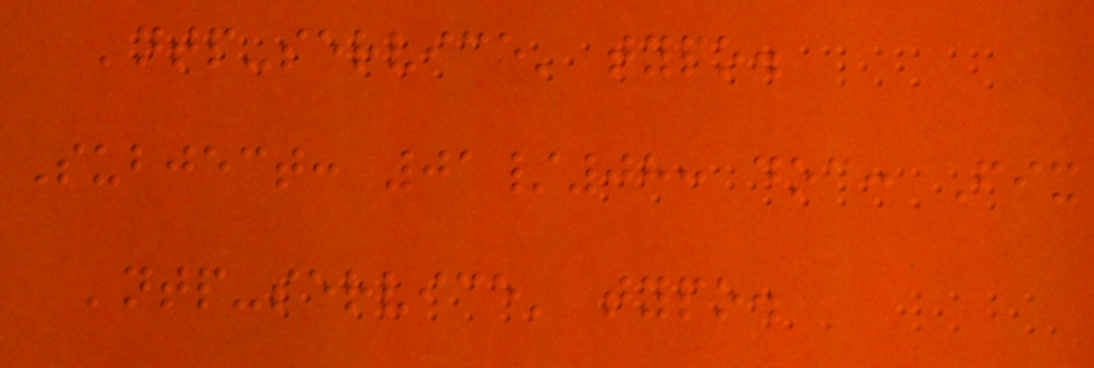'ntp-service' typo.
Subject: 01/08: doc: Fix
'ntp-service' typo.
